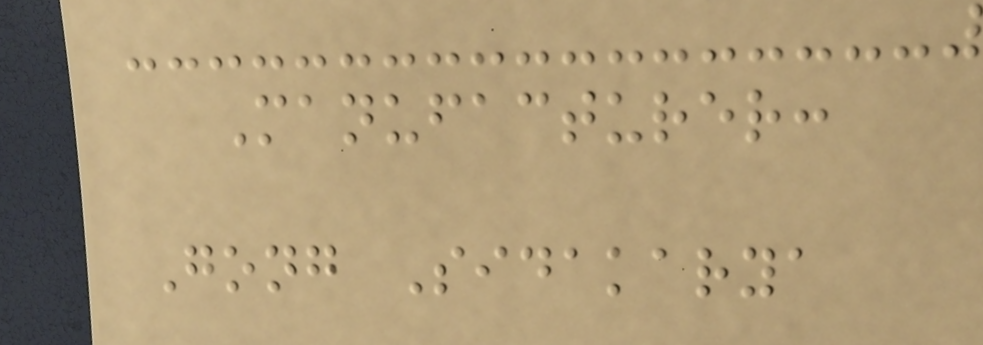Manufacturer:
Gong Sidakarya
